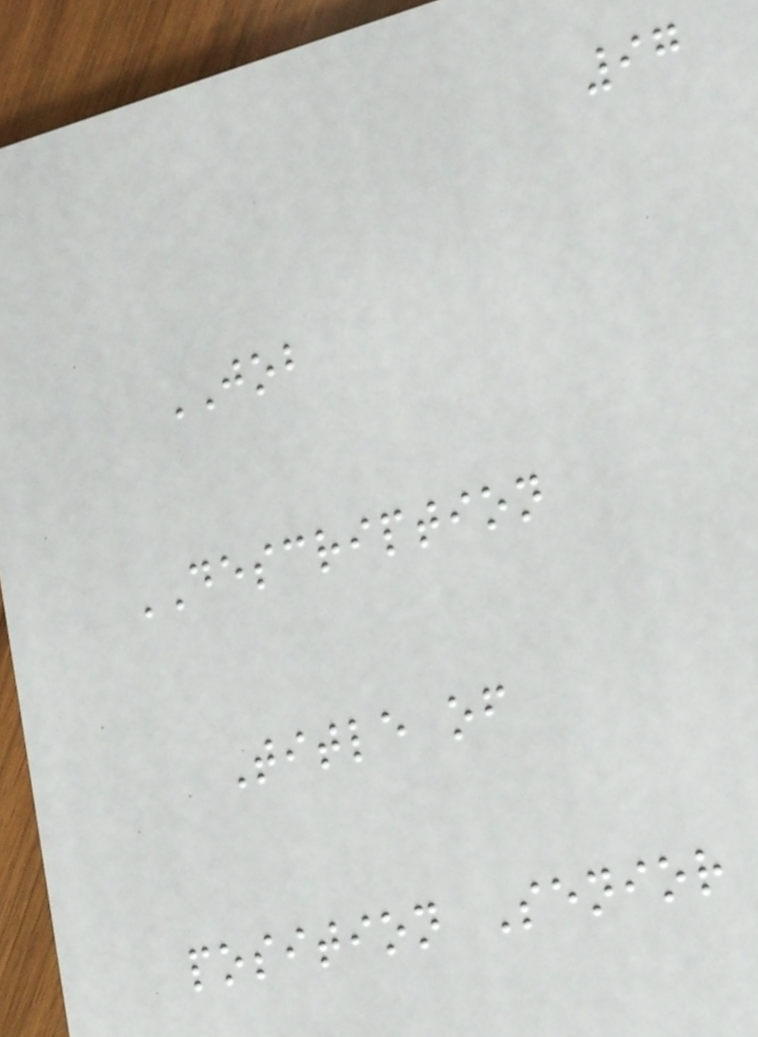97
JOB
DESCRIPTION
Title of
position Senior
